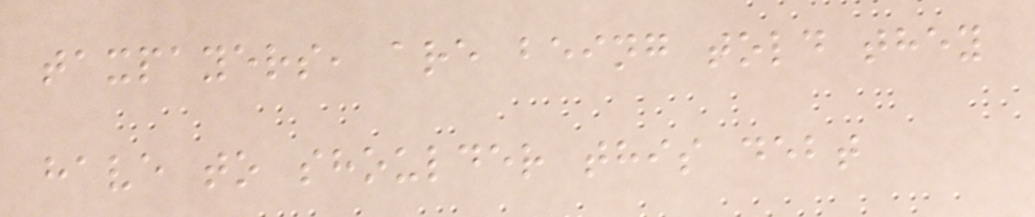taxpayers, are being told they
have to shoulder this debt
